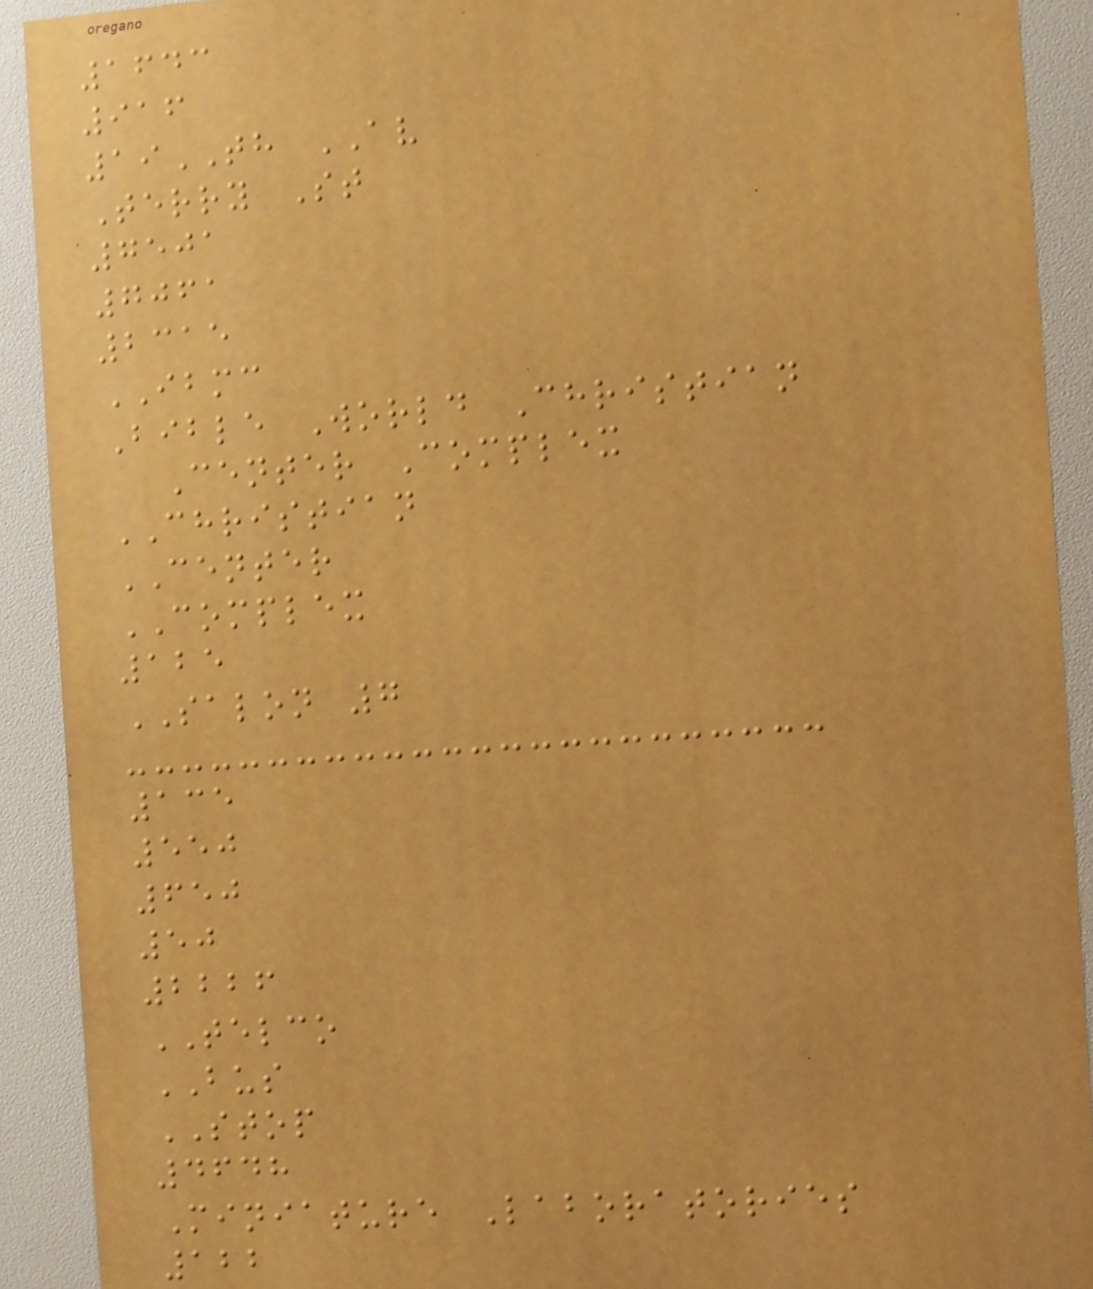1643
916
19TH AV
Terry St
7501
7061
2315
IBMC
Bible World Christian
Center Complex
CHRISTIAN
CENTER
COMPLEX
125
SALON 7
135
550
650
50
2226
TELCO
BUS
STOP
4648
Miniature Laboratories
122
